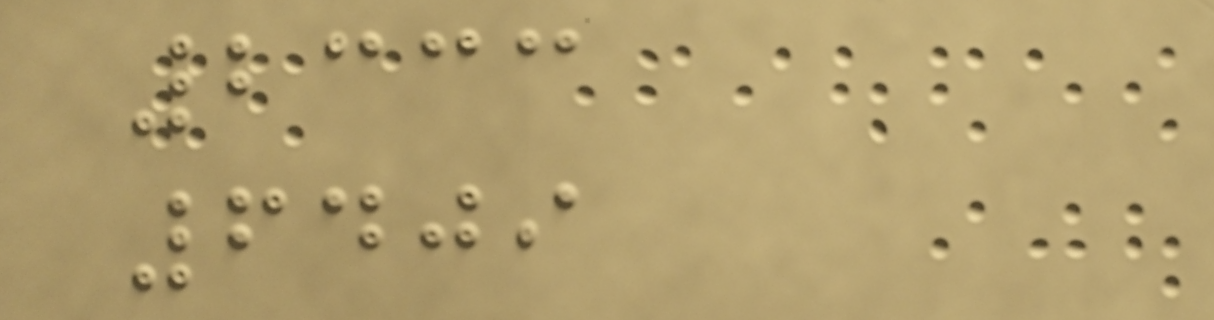2333
6409
